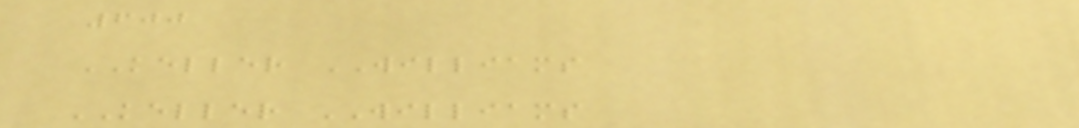600
KELLER WILLIAMS
KELLER WILLIAMS
